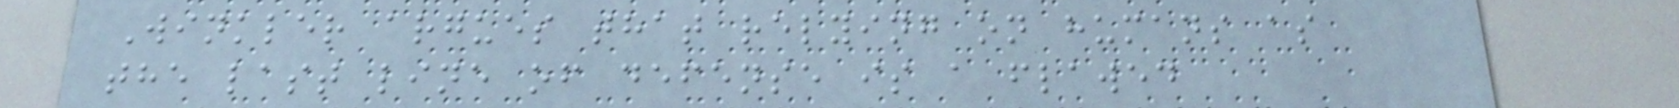Winkler argues that relying on humans as
the last line of defense is a flawed
